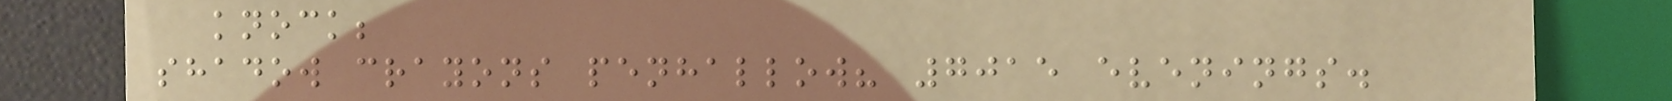knock;
shadow crayons penhallow? 7015 evenings.
